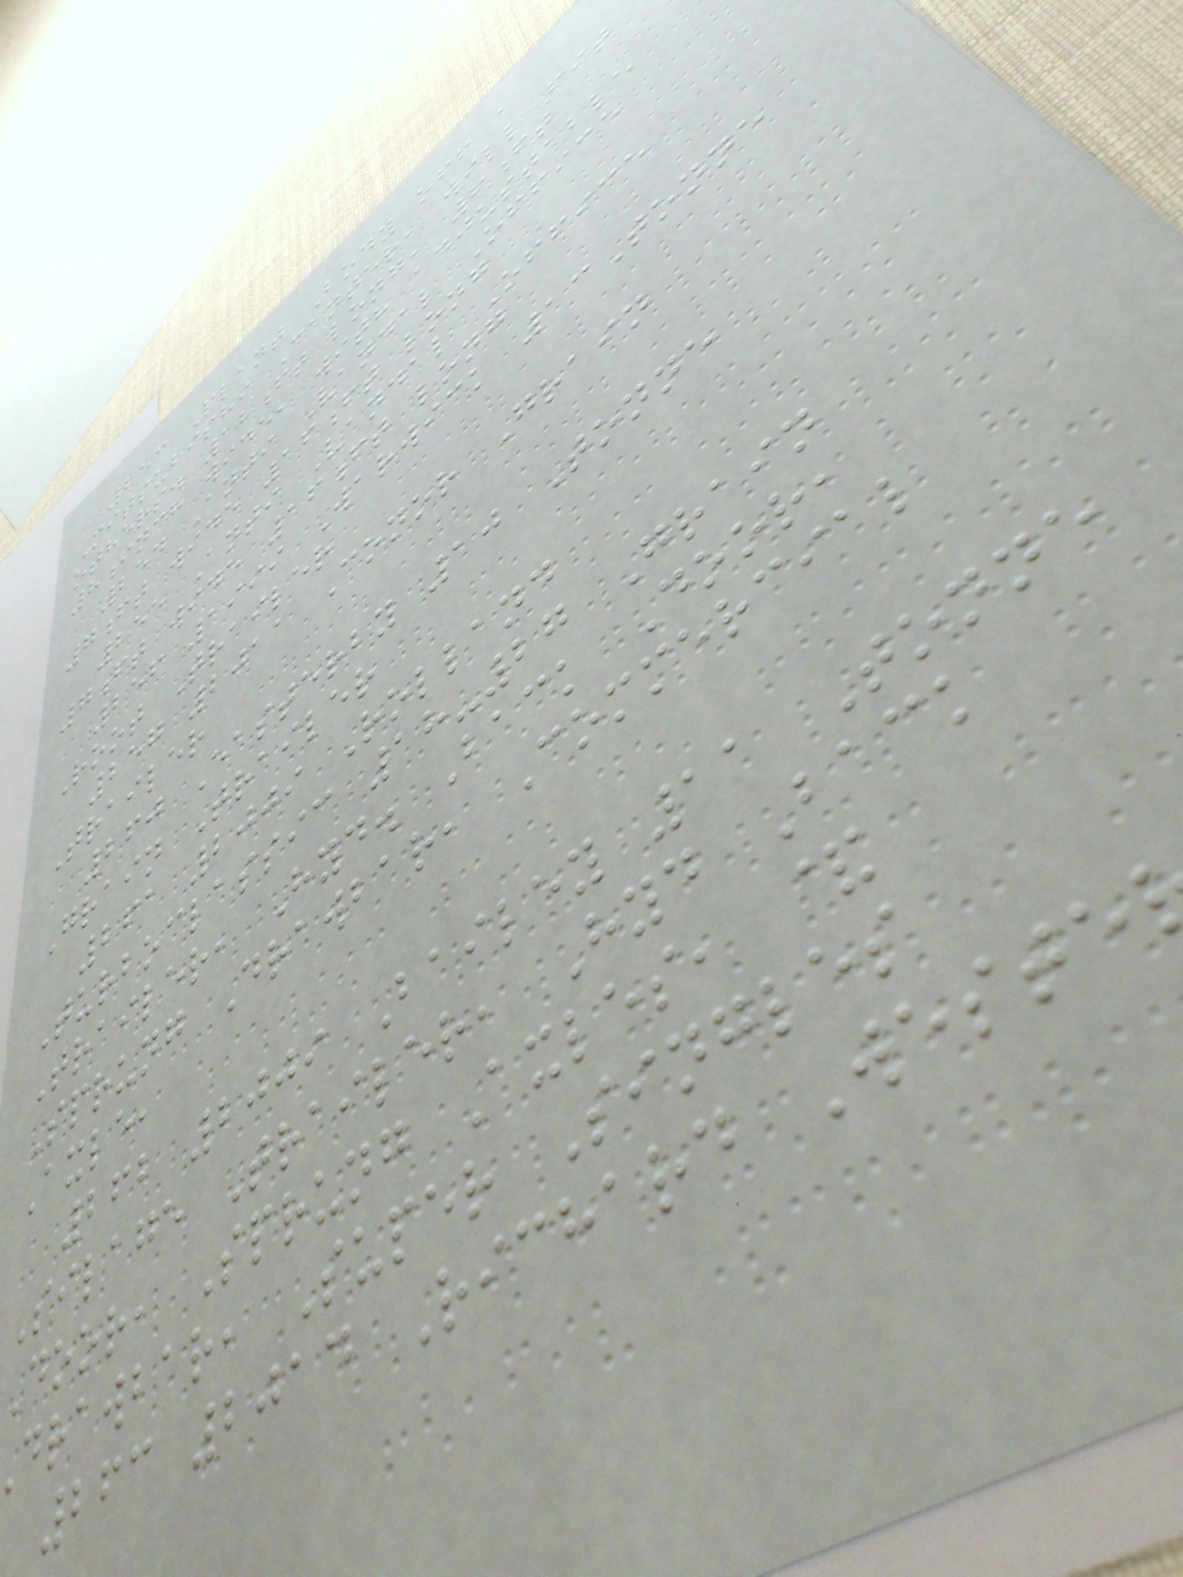253 Plant Body off a
Mitsubishi Canter, will fit
others. 12ft long, 6ft
8inch wide, with adjustable
254 Anti Vandal Office
7ft wide 16ft long
255 Anti Vandal Office
7ft wide 16ft long
256 1999 Warwick 13Tonne
Root Trailer
257 2011 Conor Grain
Trailer
260 Easterby 10 Tonne
Grain Trailer
261 2009 Rolland
Turboclassic 18-27 Grain
Trailer, Hyd. Back Door,
Sprung Drawbar, Commercial
Axle,
262 2009 Bailey 11 Tonne
Silage Trailer, Hyd Back
door, Sprung Axles, &
drawbar, Super Singles
263 2014 Richard Weste
